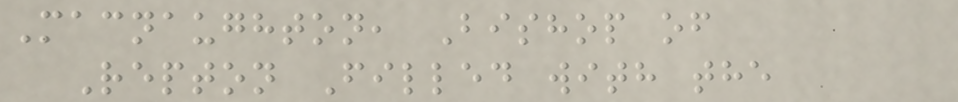Macnaughton, Bishop of
Repton Filled with the
